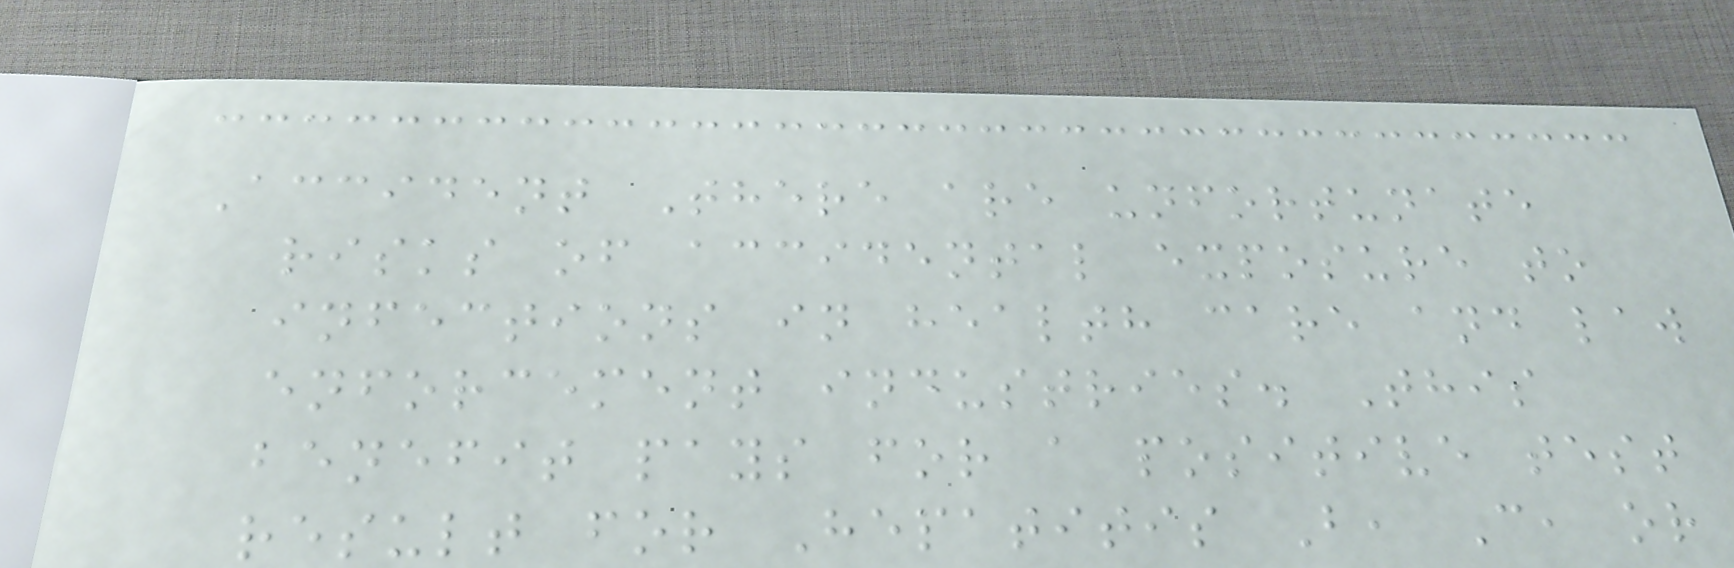Accident There are unfortunate
risks of accidental exposure to
infections in health care and law
enforcement industries. This
benefit pays for a positive test
result for Hepatitis B, C, or
